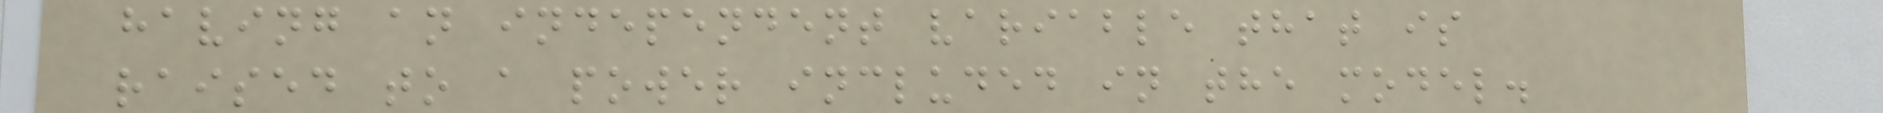having an independent variable that is
raised to a power included in the model.
